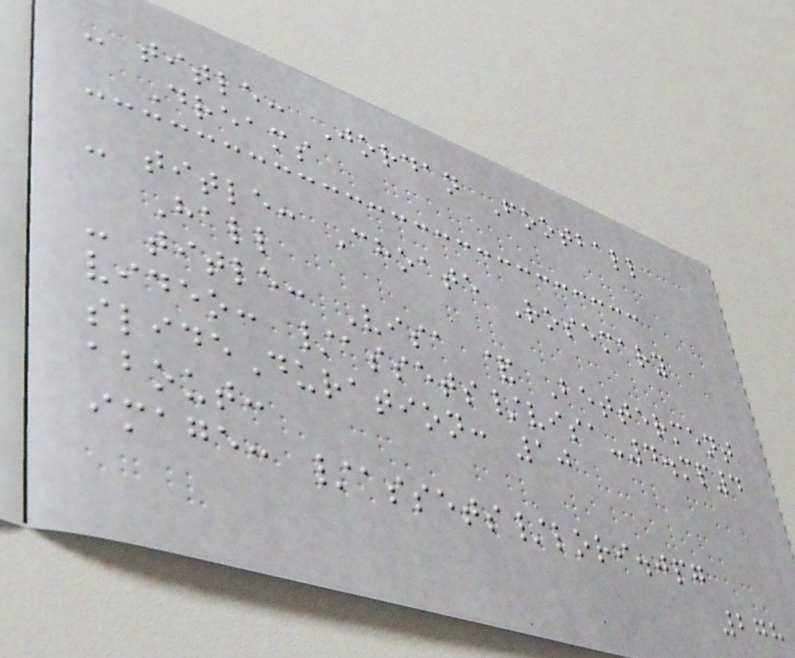- title: Jordan Football
Dreams
- title: Choate Rosemary
Hall
- title: Visa & Betterment
video: /assets/visa-4.mp4
slideDuration: 10
about:
image: /assets/lori.jpg
278
